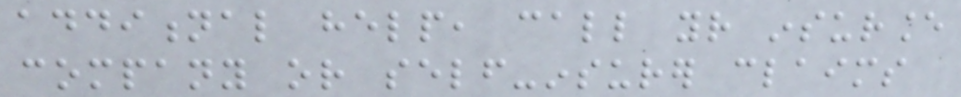additional help, call your insurance
company or self-insurer claims
